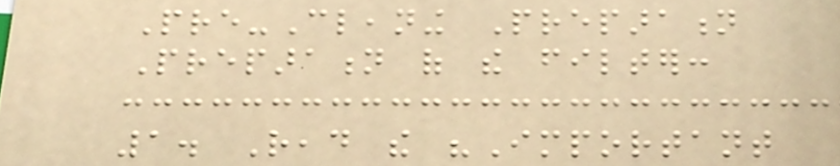Pre-Cleaning Preparation
Preparation of the filter:
1. Read the "Important
